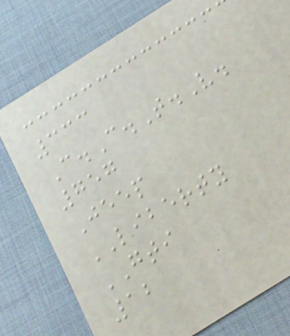333
C.C.T.V.
757
Jeep
LIBERTY
GTI
12
